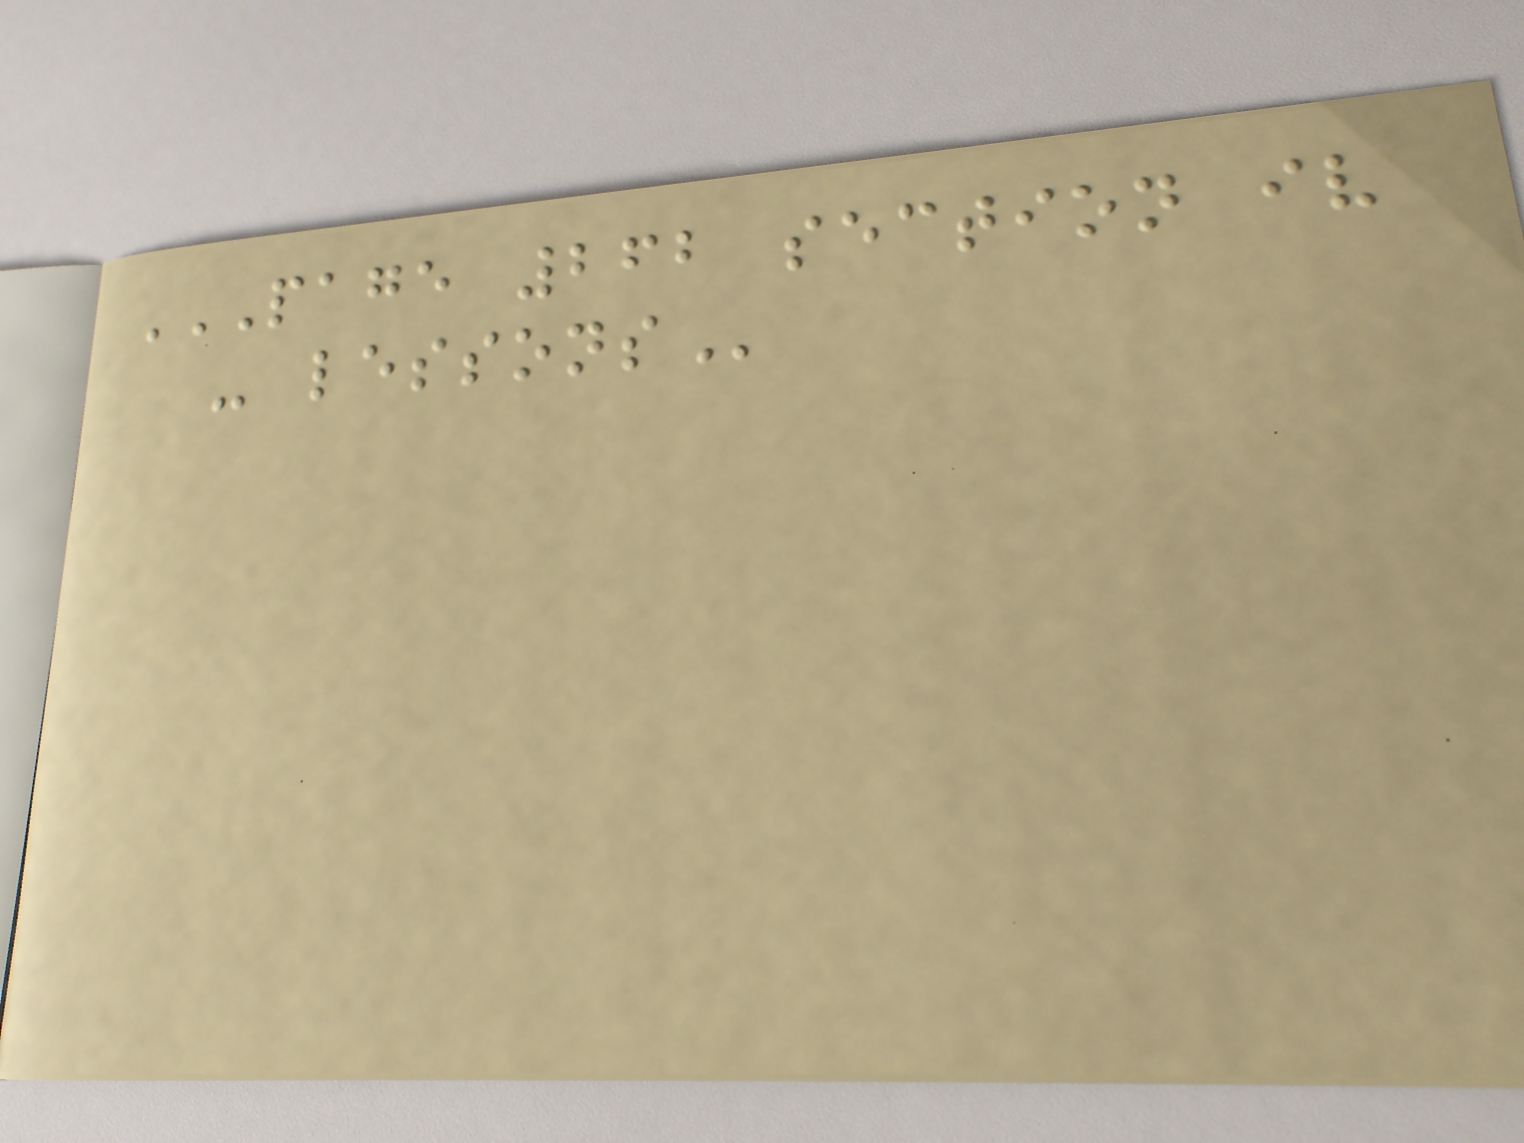PAGE 262 SECTION IV
- LESSONS
